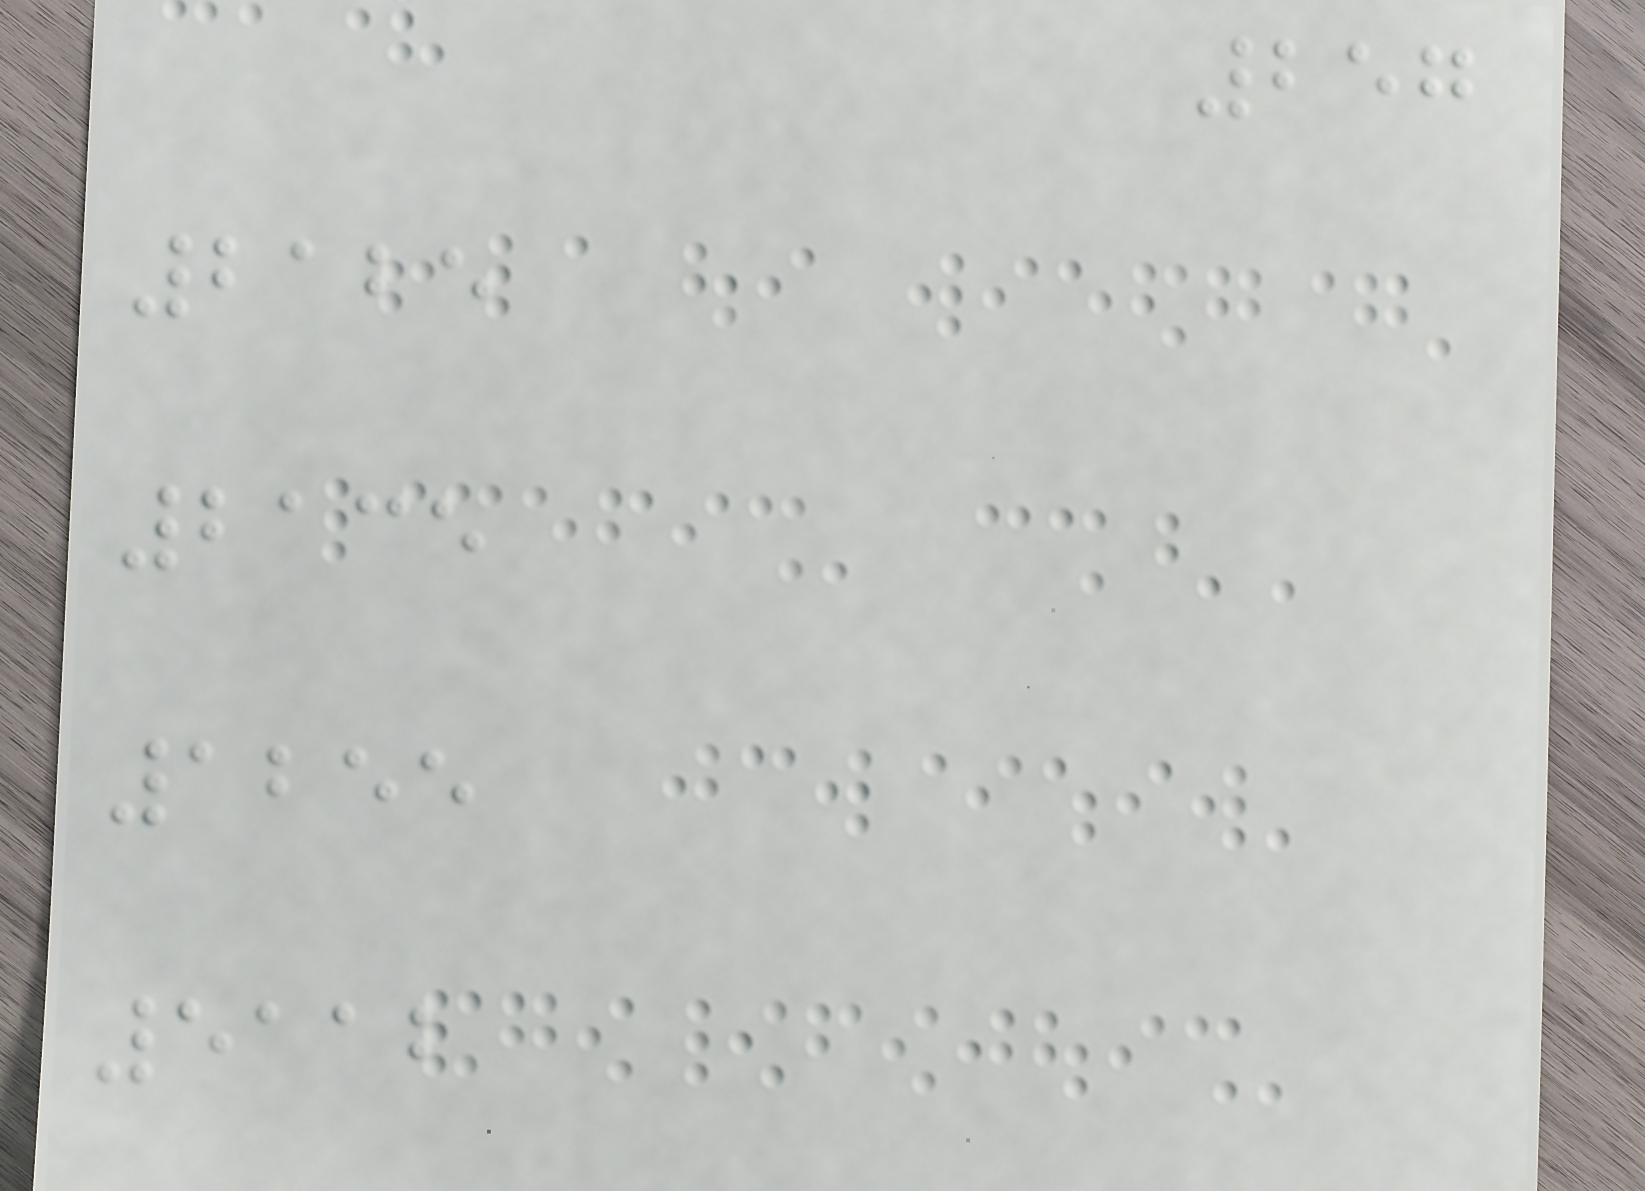257
2125
2135
1255
5112
